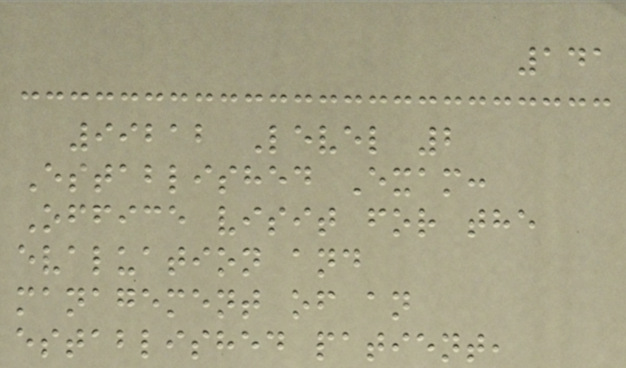141
99212 Level 2
Established Exam:
Office visit for the
evaluation and
management of an
established patient,
